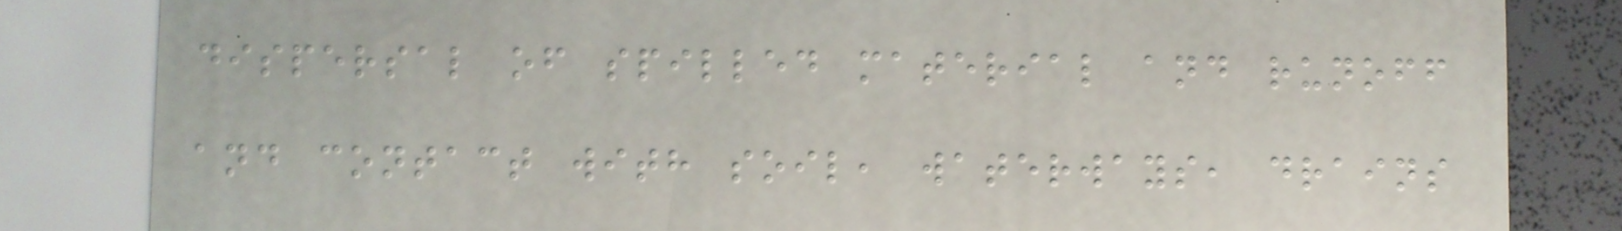dispersal of spilled material and runoff
and contact with soil, waterways, drains
